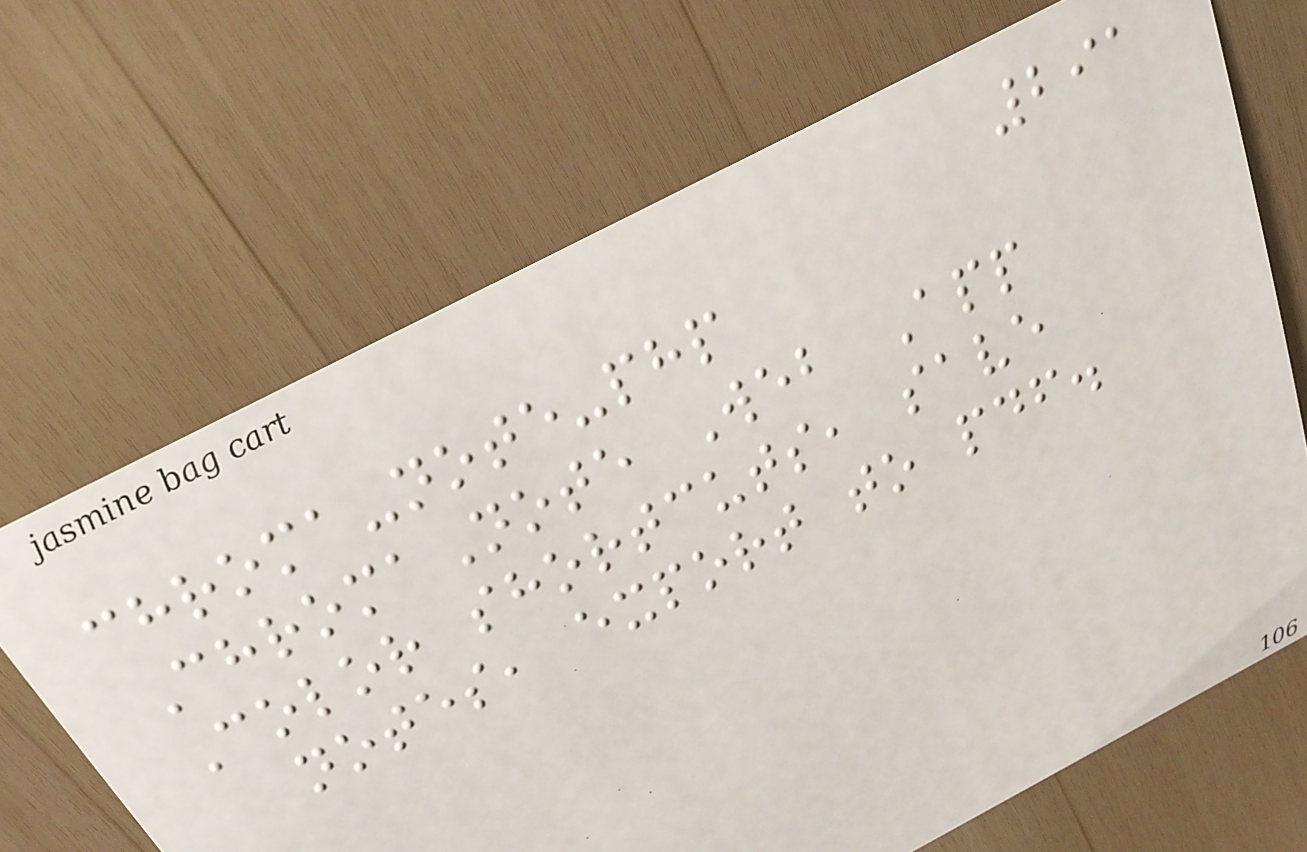291
chroma-note-php
ChromaNote Web App
Color shortcuts, save
notes, export to pdf.
